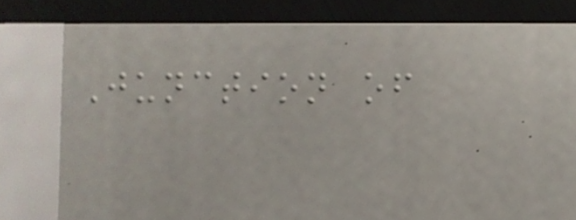Junction of
